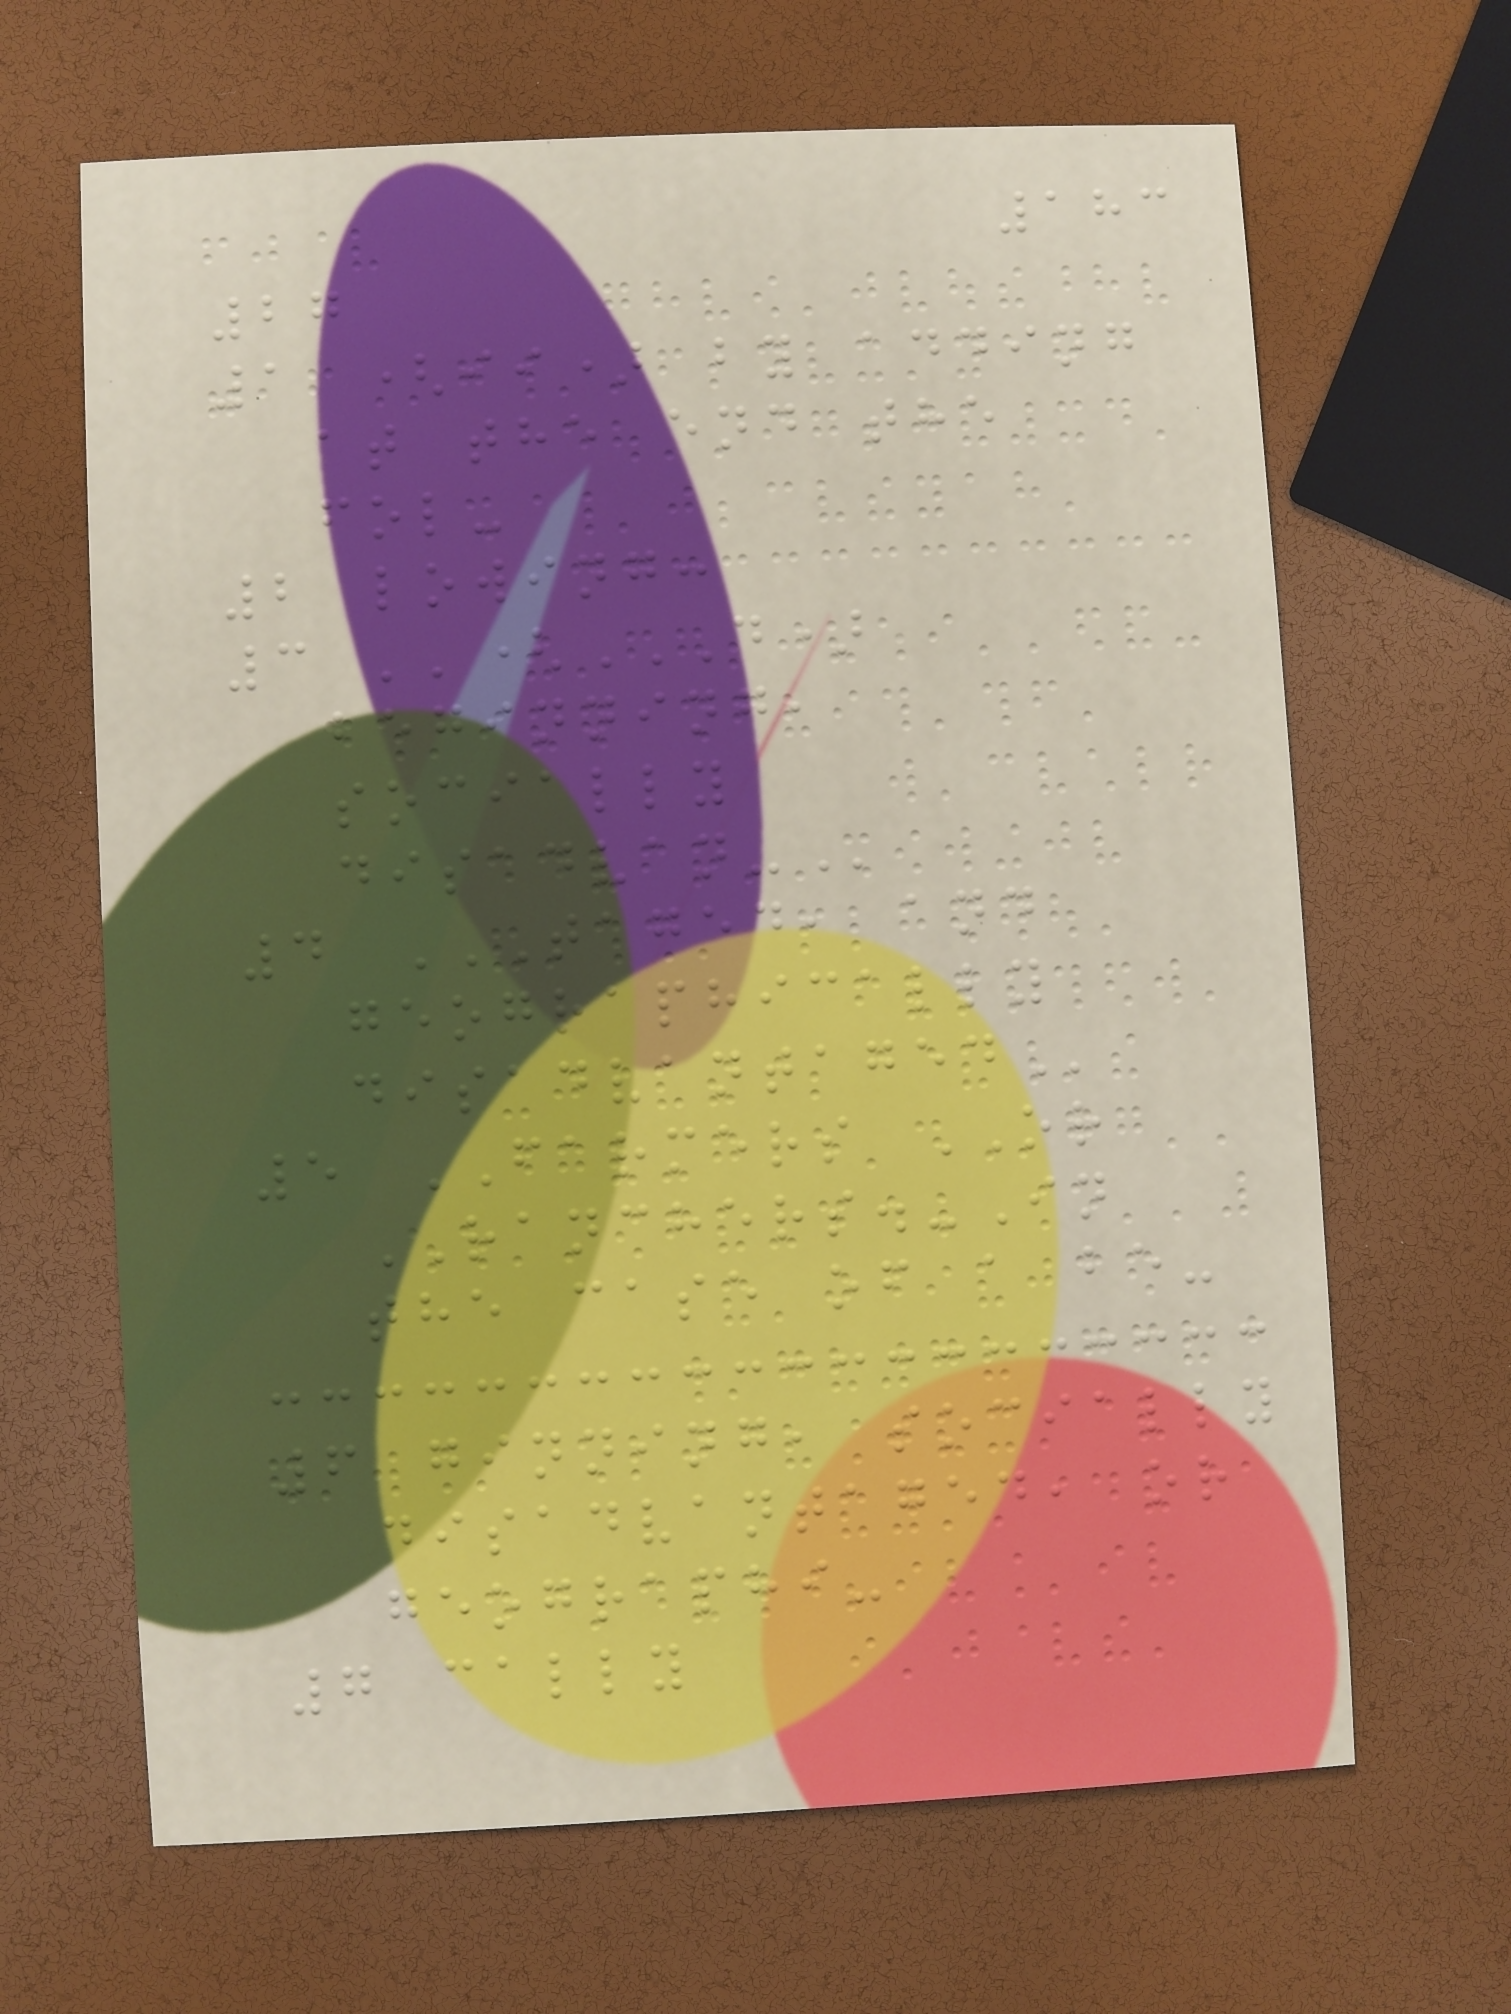183
27
1 (ii) by adding
at the end the
fol-
2 lowing:
3 ''(D)
BEGINNING,
SOCIALLY
DISADVAN-
4 TAGED, AND
GEOGRAPHICALLY
DISADVANTAGED
5 FARMERS OR
RANCHERS.-In
the case of a be-
6 ginning, socially
disadvantaged, or
geographi-
7 cally
